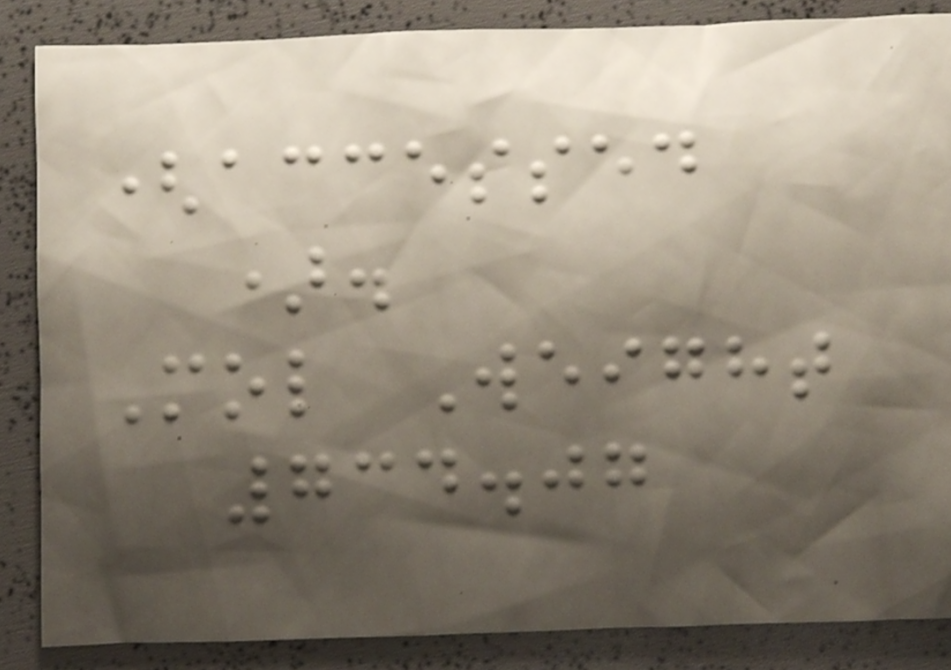(accessed
).
Mol Weight
734.07
